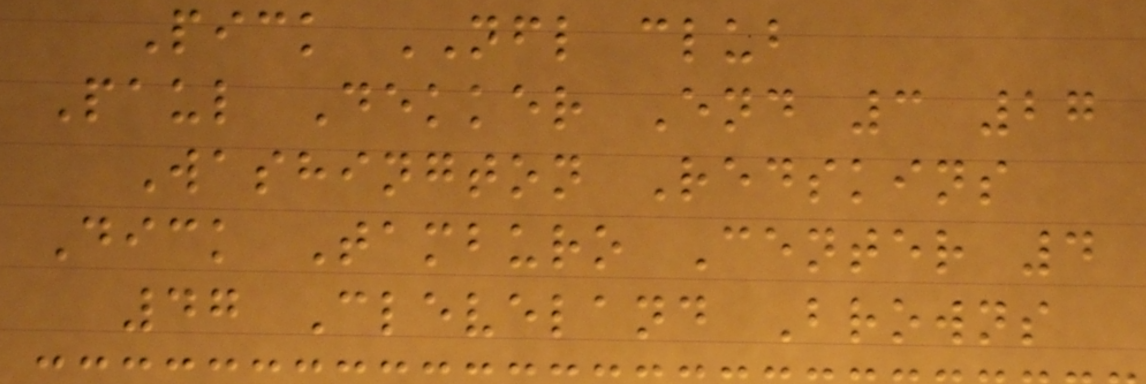Pick NFL club
Paul Dekker End 3 27
Washington Redskins
Dick Tamburo Center 4
47 Cleveland Browns
